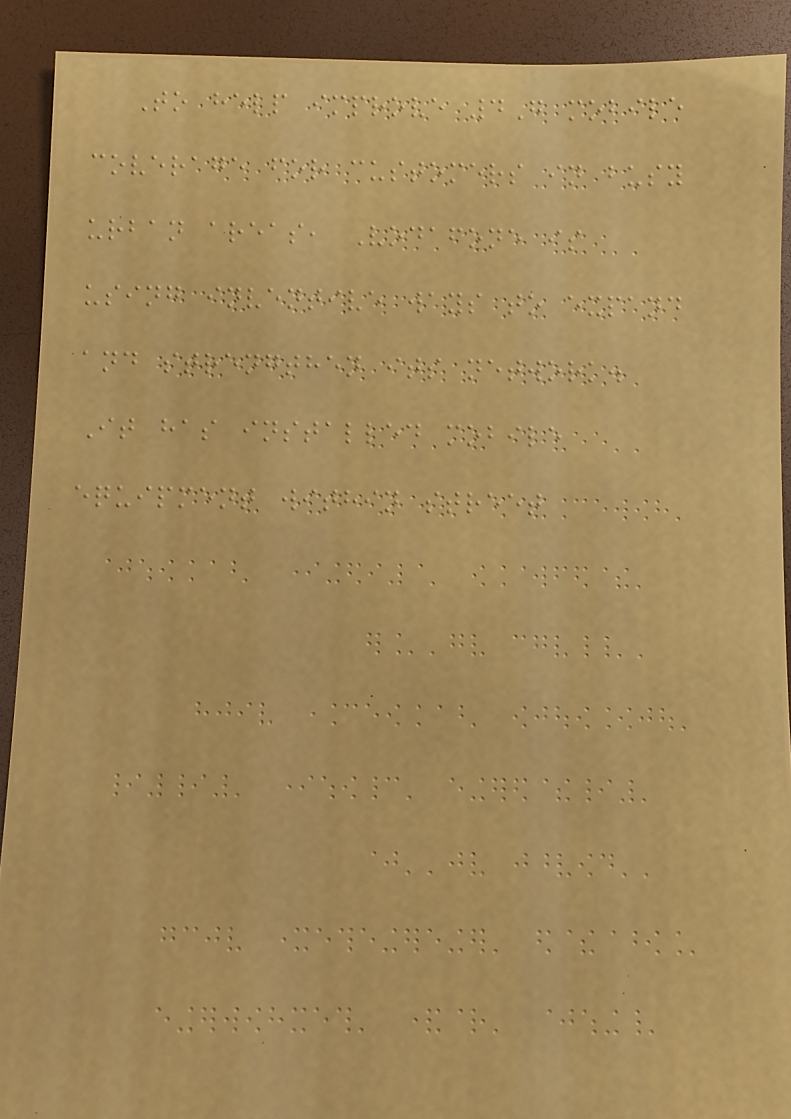To help improve 4G mobile
coverage for customers in busy
urban areas, Vodafone is
using inventive ways to expand
and strengthen its network.
It has installed mobile
equipment within street
